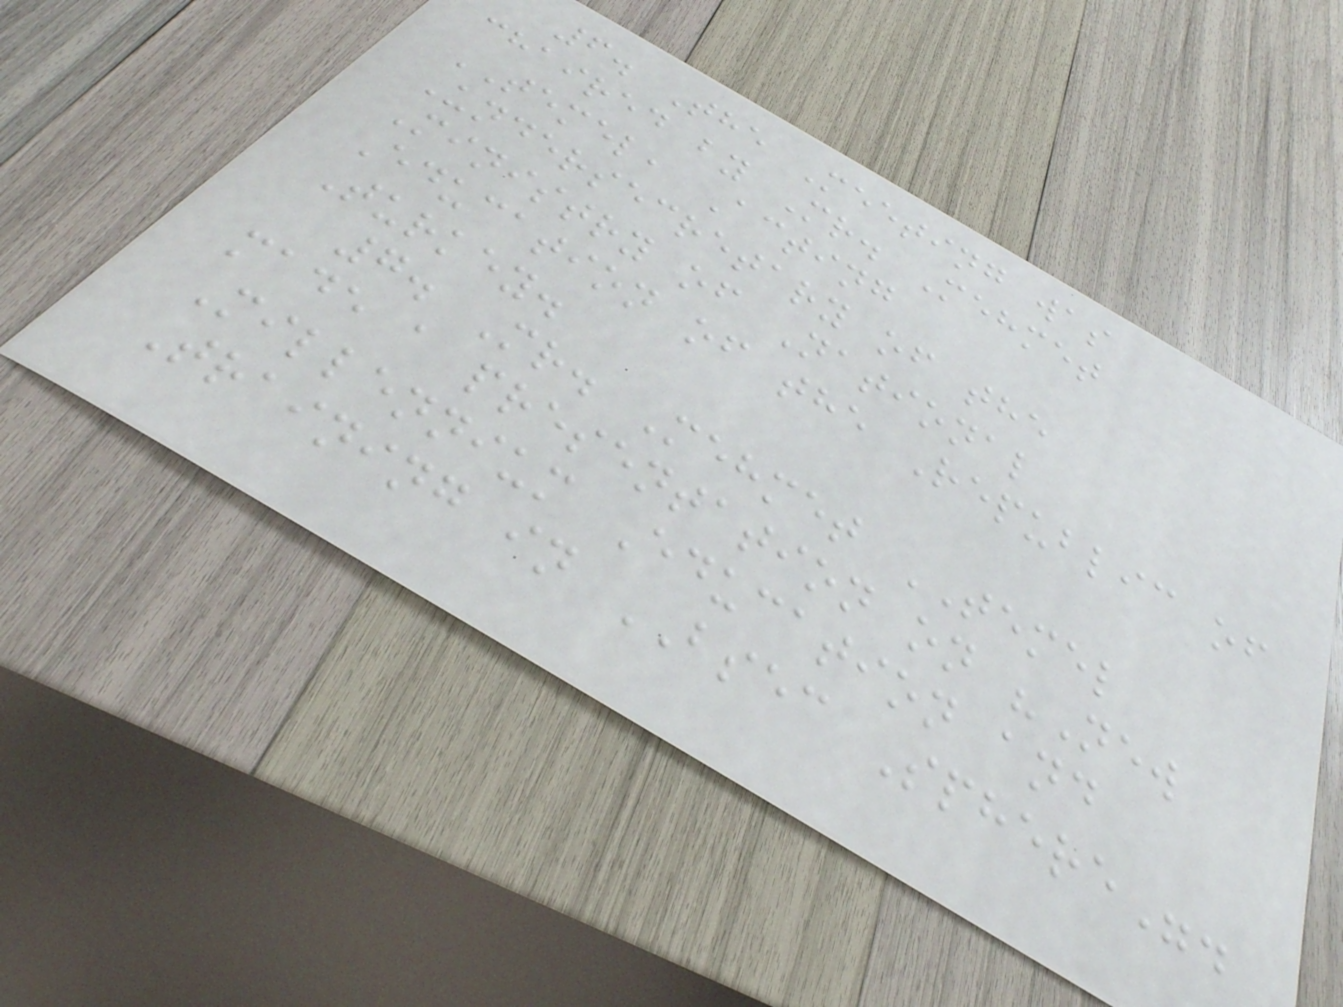6. The Meeting was
chaired by Mr. Mehmet
TEMEL, Acting
Undersecretary of the
Ministry of National
Education of the Republic of
Turkey.
7. Mr. Mehmet TEMEL
made a presentation on "New
Millennium Education and
Training in BSEC Sphere".
